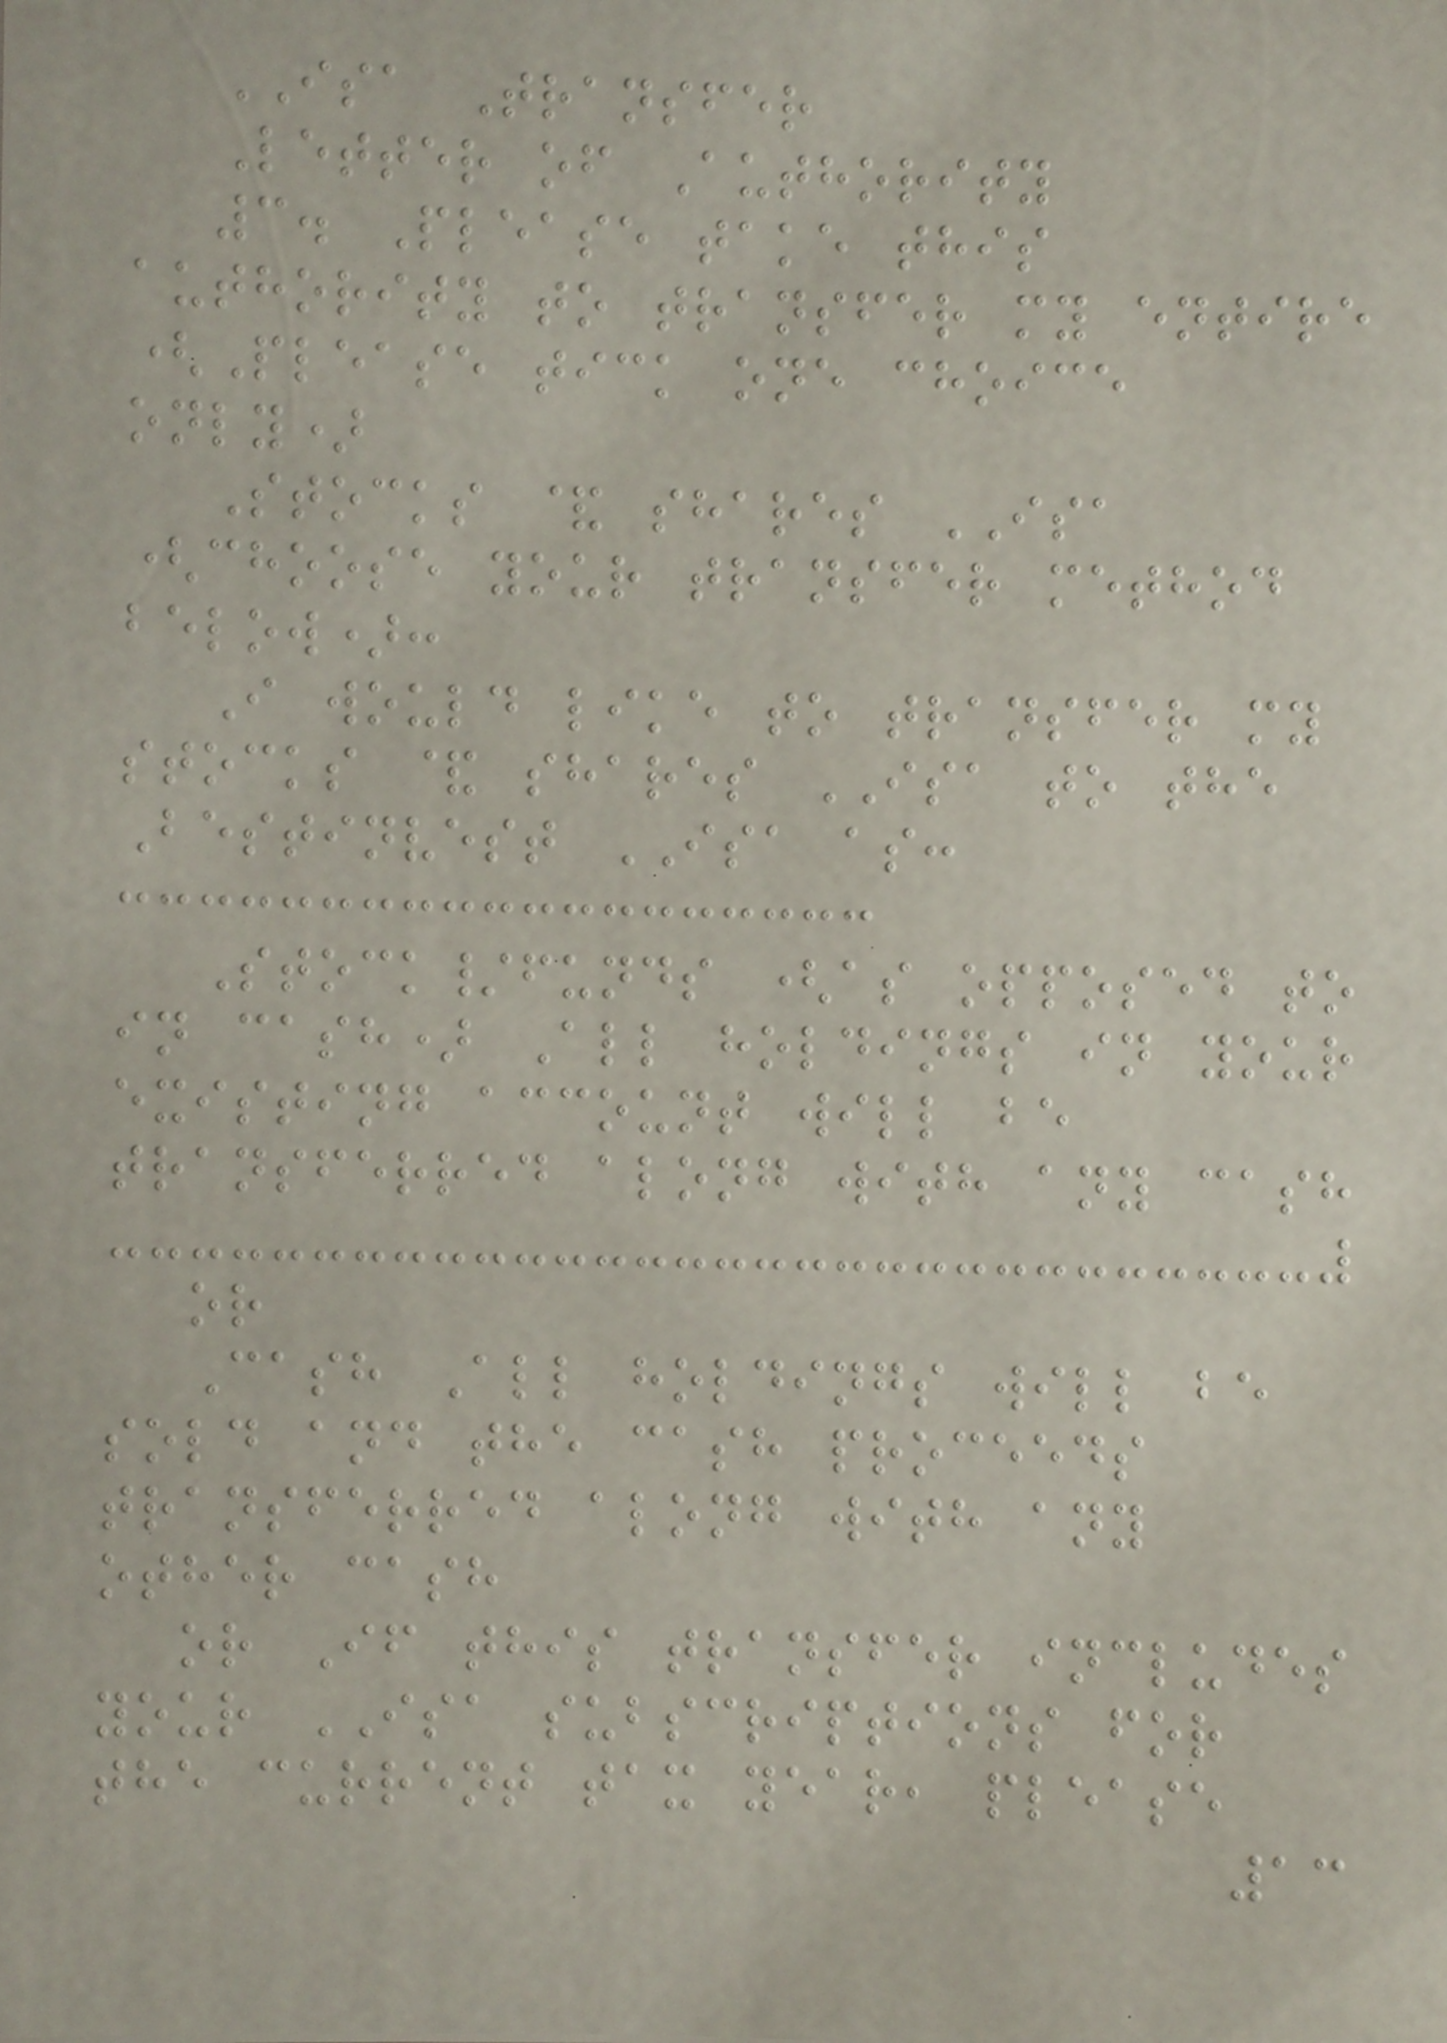ISA Transfer
Letter of Authority
3. Please take this
authority to transfer my entire
(Please tick one choice
only)
Stocks & shares ISA
(choose your transfer method
below):
I would like to transfer my
stocks & shares ISA to the
Bestinvest ISA as:
Stock/funds (as opposed to
in cash) All holdings in your
existing account will be
transferred along with any cash
or
Cash All holdings will be
sold and the cash proceeds
transferred along with any
other cash
or If this transfer includes
your ISA subscriptions for
the current tax year, please
13
